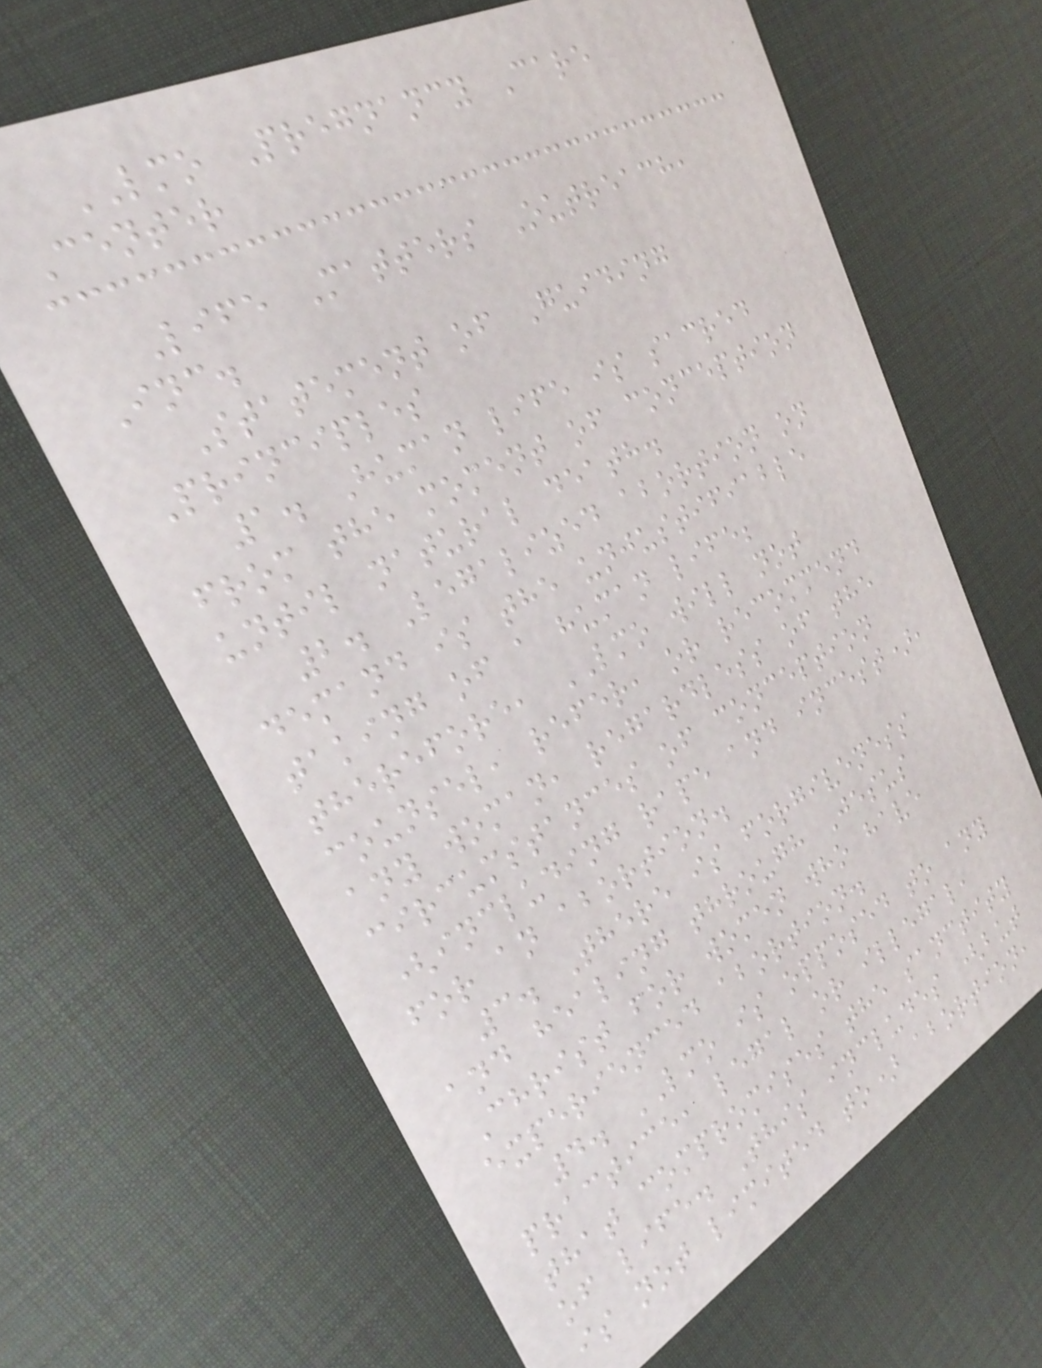LMO Pregnancy Care
Center
Life Matters Outreach,
Inc.
Statement of Guiding
Principles
1. Human life is sacred
from the moment of conception
until natural death.
2. Legalized abortion on
demand is the unjustifiable
taking of a human life;
therefore, LMO will not
counsel, refer, or recommend
any woman, regardless of the
circumstances of conception
(including rape and incest),
for an abortion.
3. There is forgiveness
and healing through Jesus
Christ for women who have
experienced abortion.
4. LMO is opposed to any
practice, legal or illegal,
that compromises the sanctity
of life. This includes (but
is not limited to) abortion,
